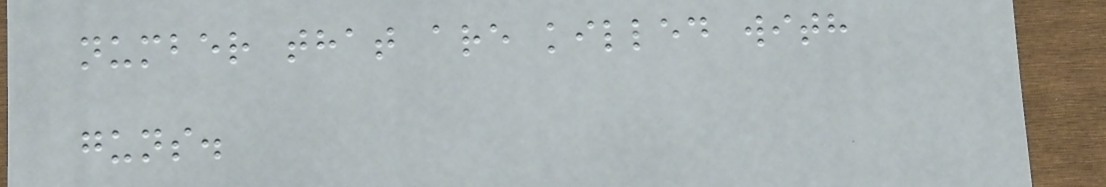number that are killed with
guns.
